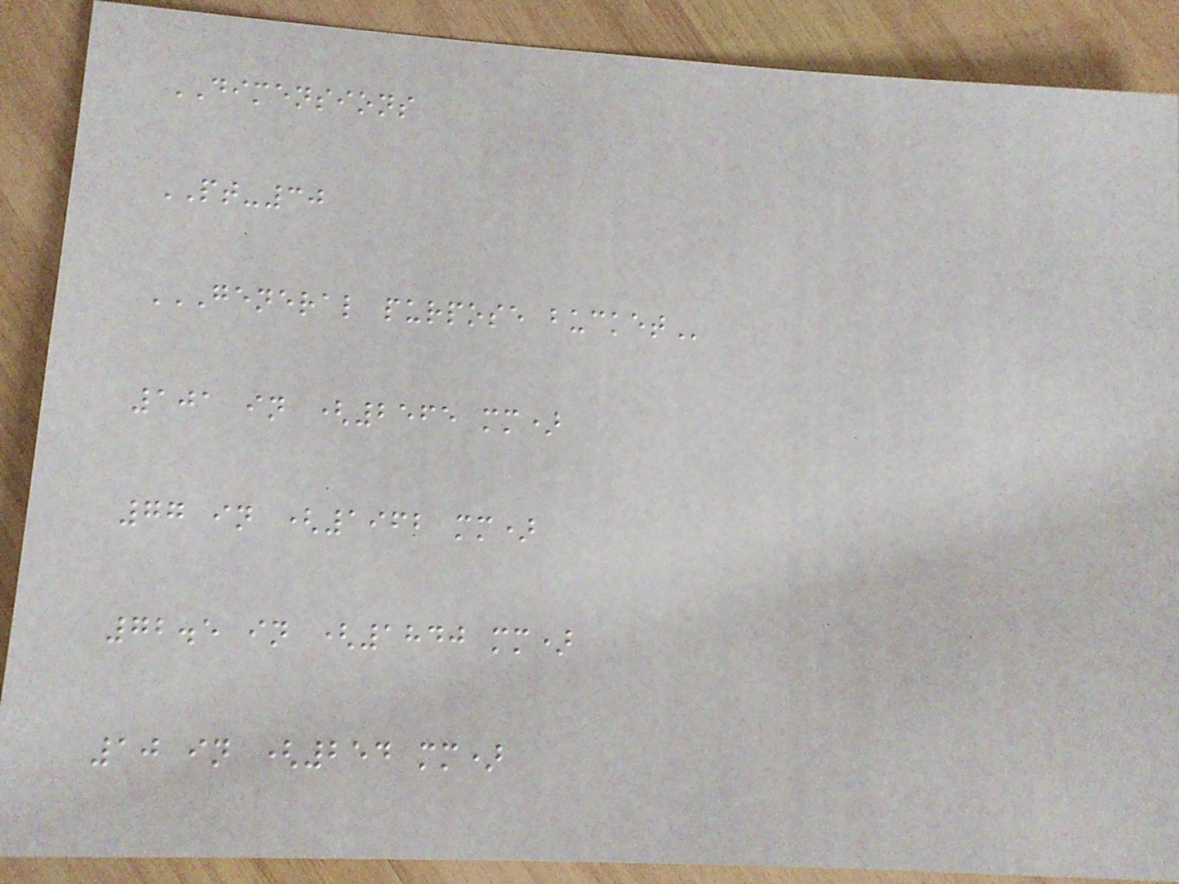DIMENSIONS
PT-30
GENERAL PURPOSE BUCKET
101 in (2565 mm)
77 in (1962 mm)
72.5 in (1840 mm)
10 in (254 mm)
